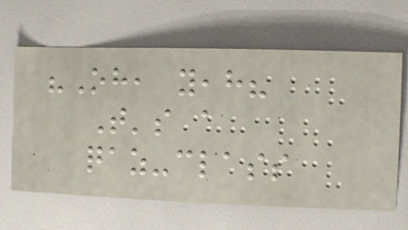"Oh, yeah?
That's a
qaz-class
